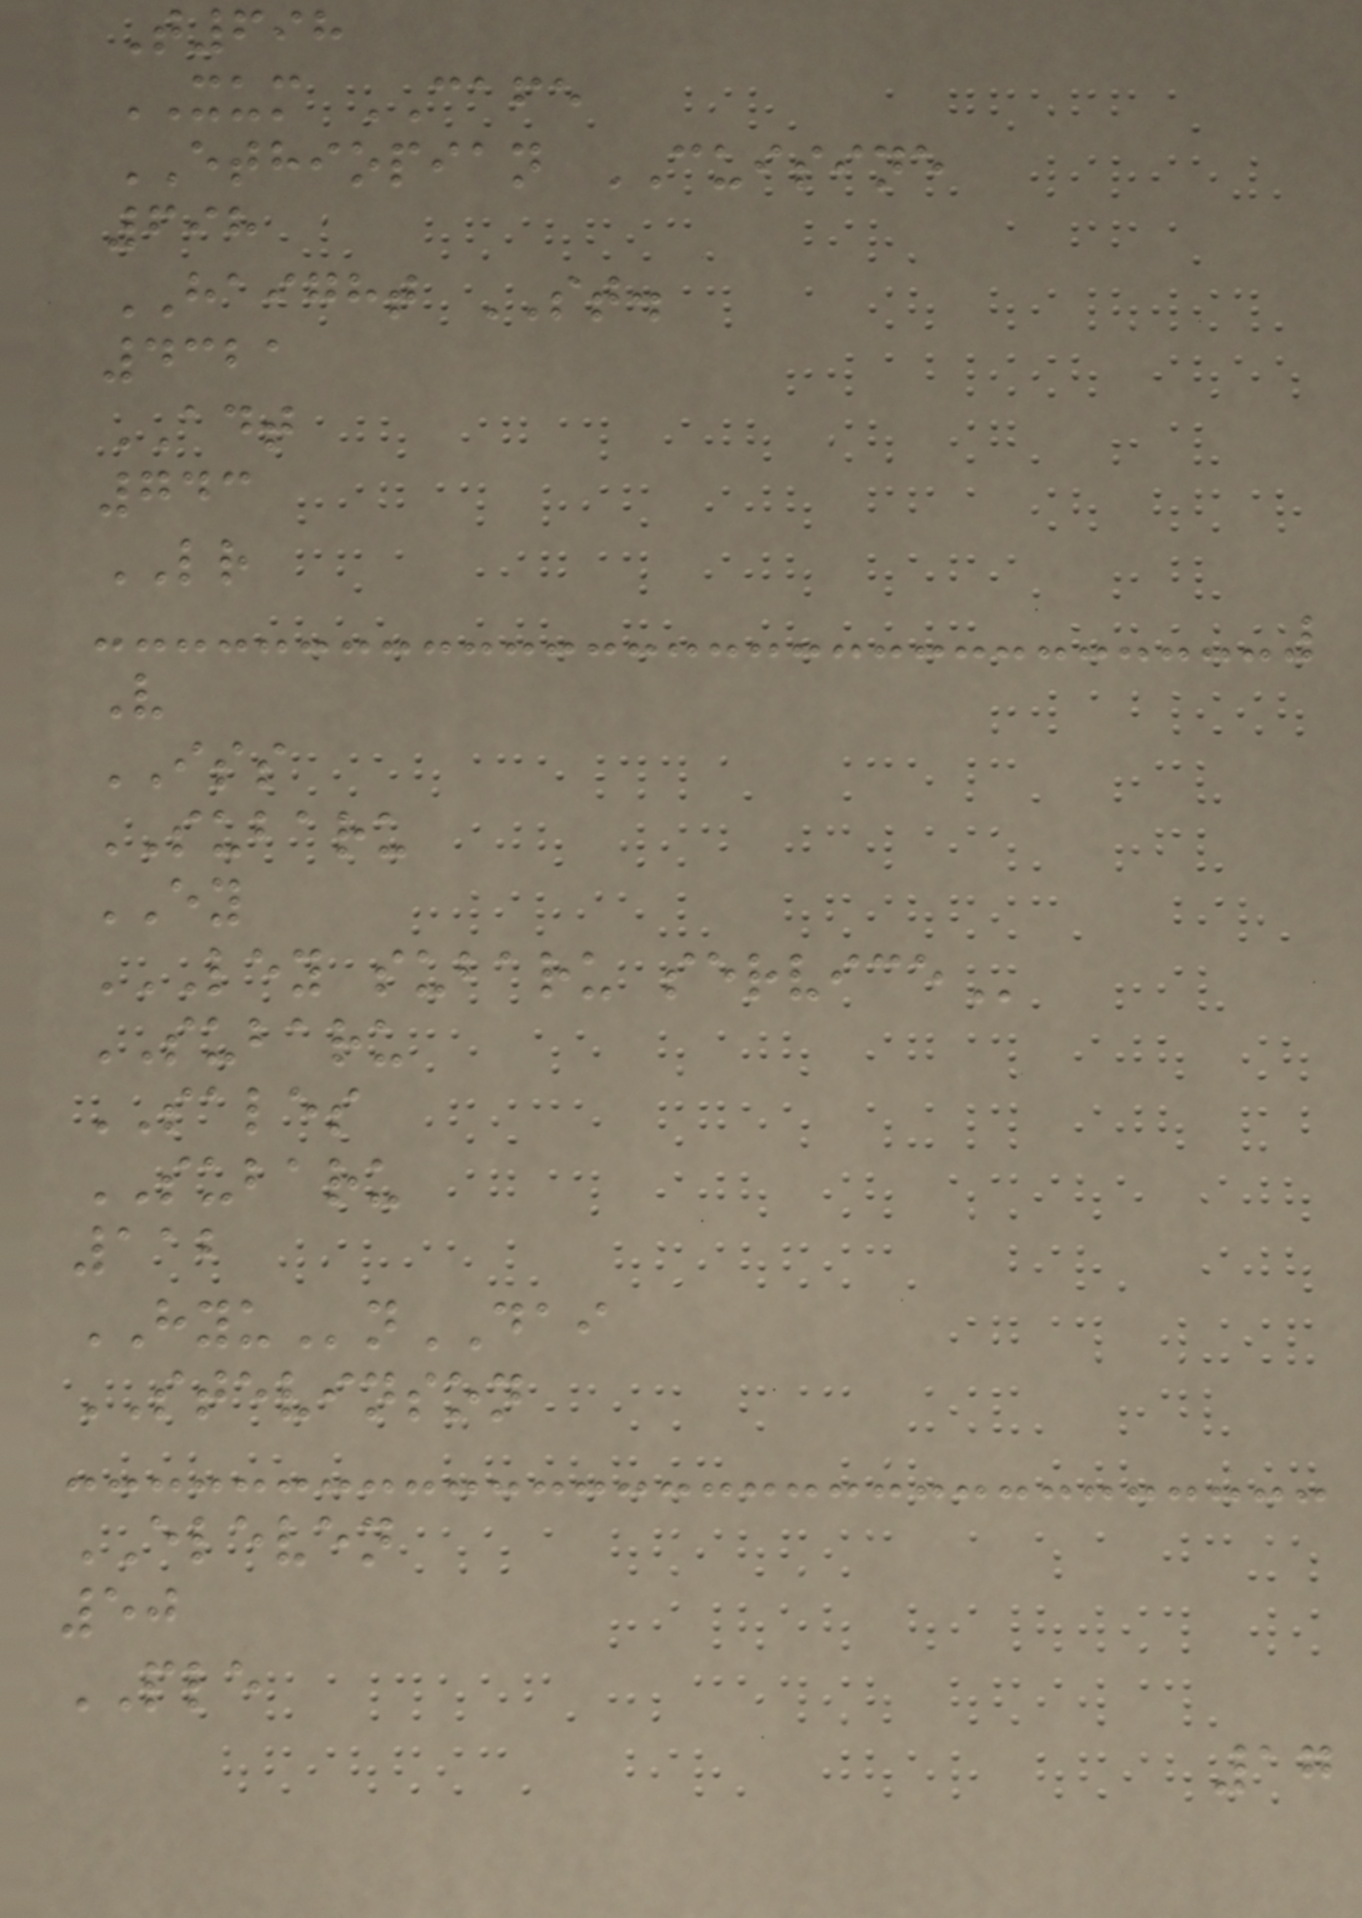T698
XUM CAFE
ETHIOPIAN CUISINE
698
HAIGHT ST.
4321
ADT
743
LR
V
ISS
SUBARU
EY
LEY SUBARU SERVICE
SUBARU
SALES
SUBARU
112
HYUnDAI
STEVINSON
ELEVEN
50
PLE
17
